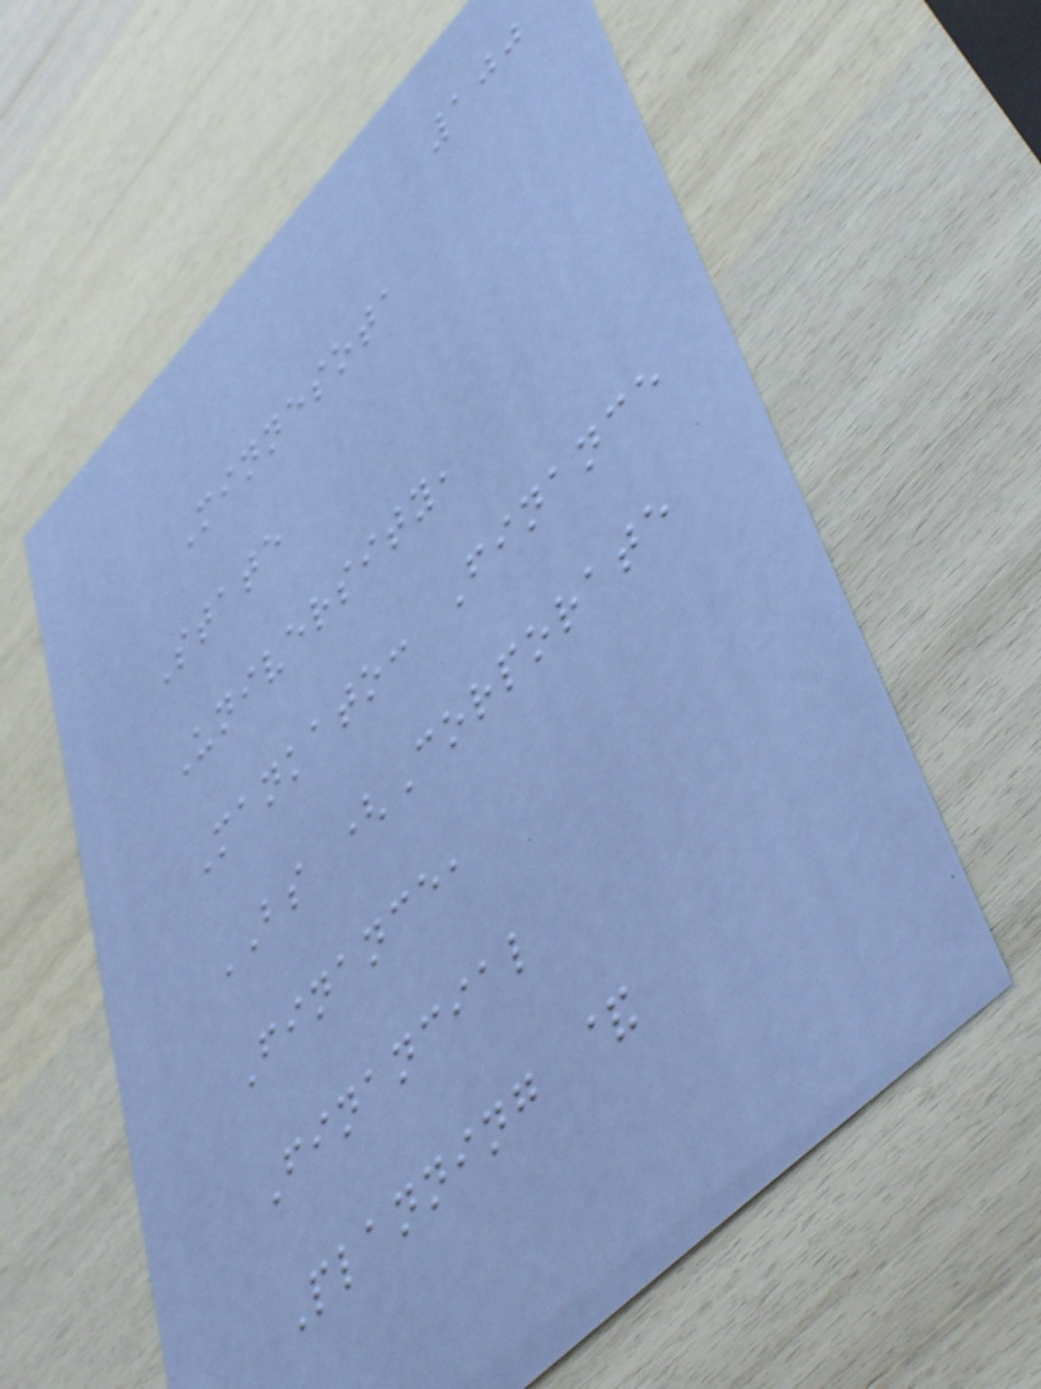100
Minnesota
State
University,
Mankato: Finance
BS (Corporate
Finance,
Financial
Planning &
